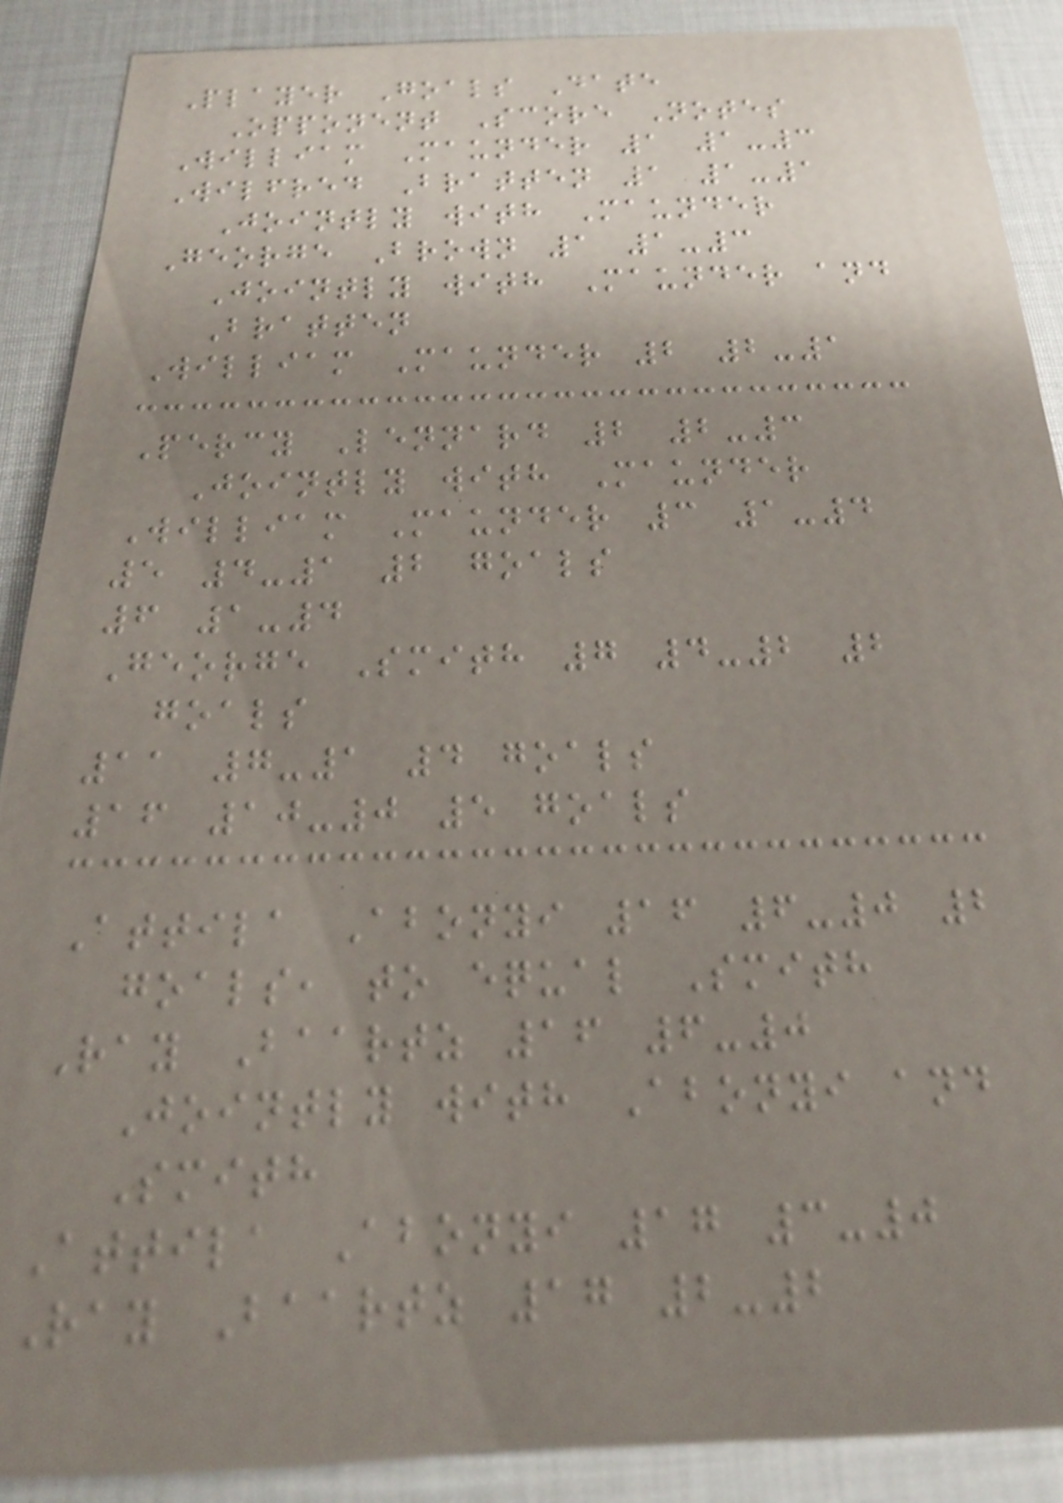Player Goals Date
Opponent Score Notes
William Maunder 1 1-3
Wilfred Bratten 1 1-1
Jointly with Maunder
George Brown 1 1-3
Jointly with Maunder and
Bratten
William Maunder 2 2-1
Percy Lennard 2 2-3
Jointly with Maunder
William Maunder 3 1-4
5 4-1 2 goals
6 1-4
George Smith 7 4-2 2
goals
11 7-1 4 goals
16 10-0 5 goals
Attila Abonyi 16 6-0 2
goals, to equal Smith
Ray Baartz 16 6-0
Jointly with Abonyi and
Smith
Attila Abonyi 17 3-0
Ray Baartz 17 2-2
